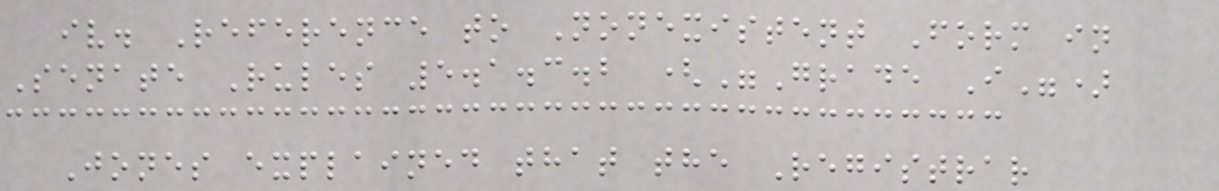iv. Reference to Nonexistent Form in
Senate Rules 5.1.3.2 ("Grade I")
Jones explained that the Registrar
